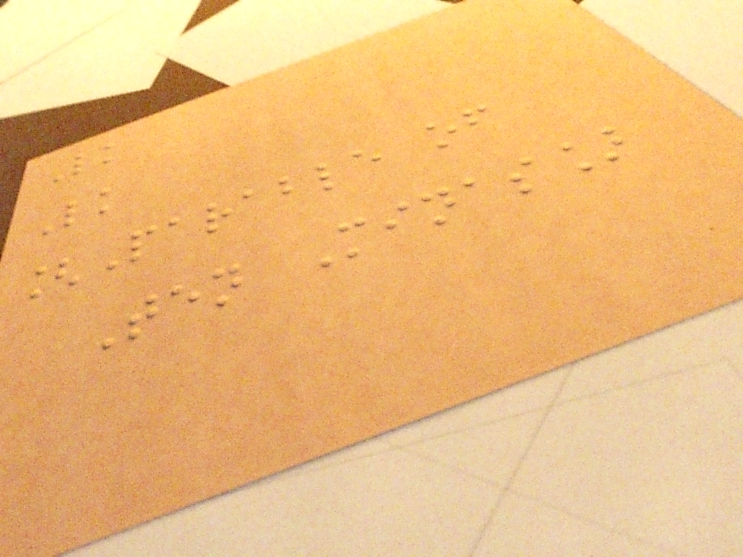Lk
Lk
[Parable of
Ten Minas]
